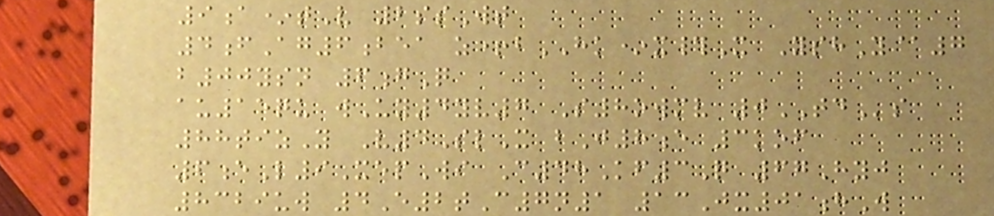9a*tV 2ssWt
4fAg6bea z+bHK*x#X YshY@7
b00ysn 6gQ
au15qu wUy4yv7 S8owmv 0TDs
88tizY V4SlX bJ8e 3kof
6eL9XepWi C48Kf3Q 67Hyj
8329uw 4E2tC7n1 13Jx01hW
